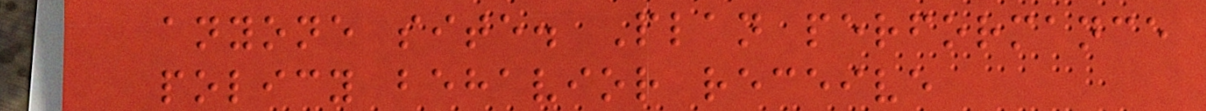anyone site. Plan performance
policy behavior receive
